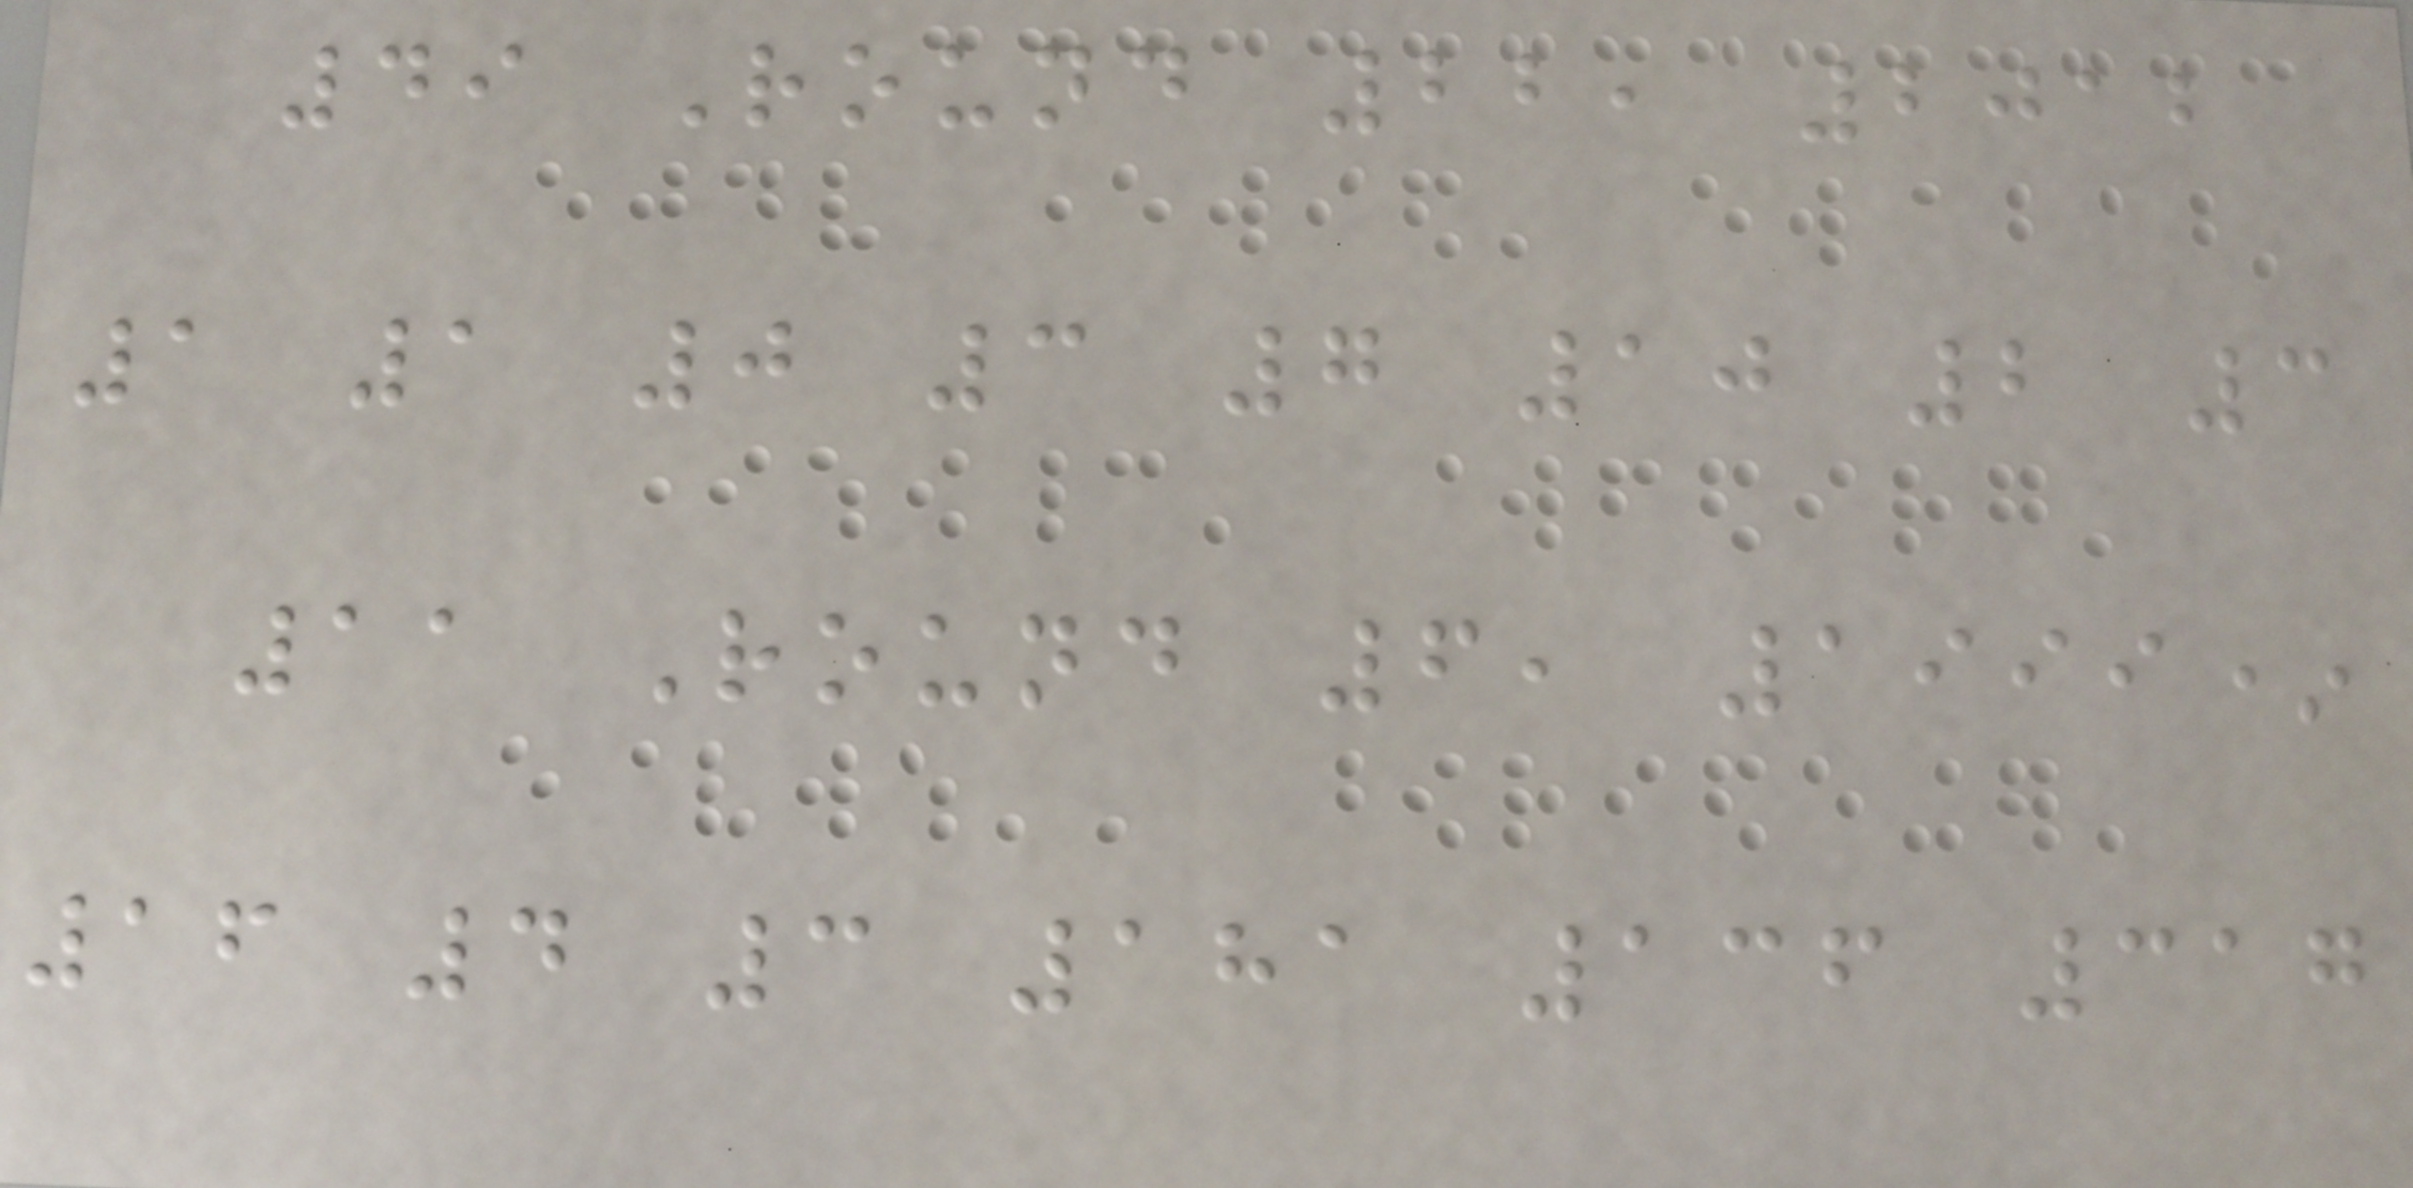49 Round 22, 2012
1 1 0 3 7 10 2 3
11 Round 6, 1999*
16 4 3 181 136 317
